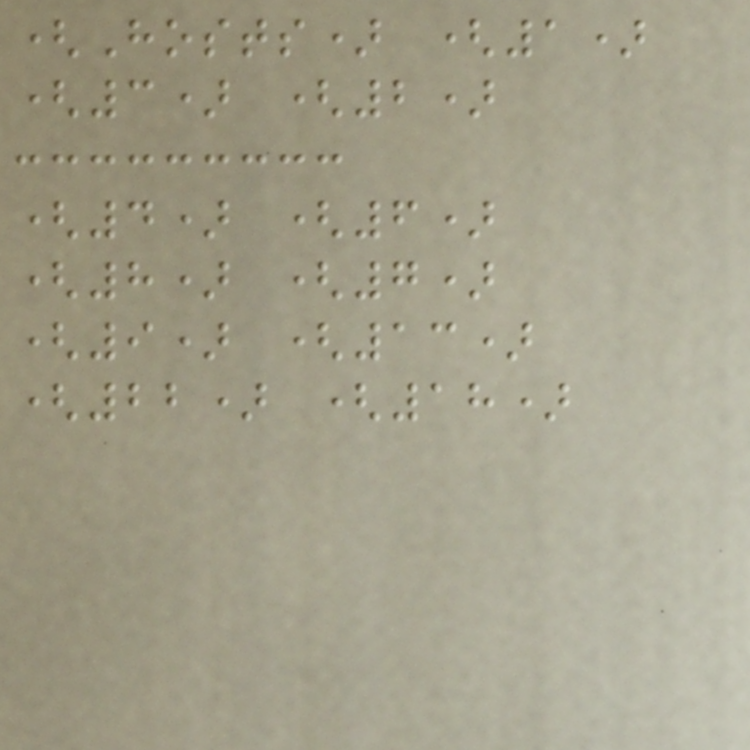(Hosts) (1)
(3) (2)
(4) (6)
(8) (7)
(9) (13)
(22) (18)
